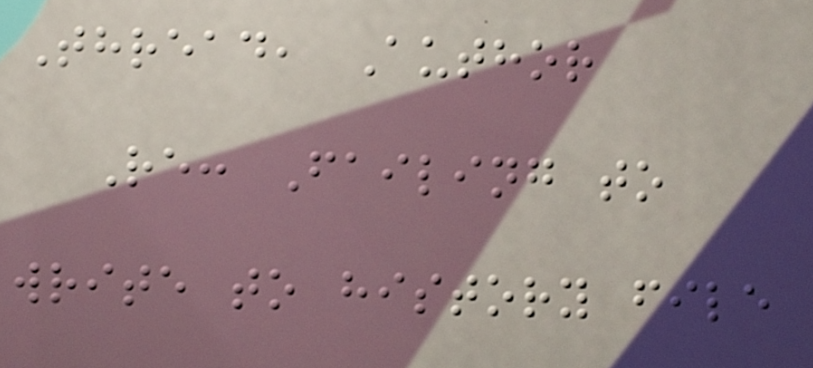Thread, Author
Re: Failing to
write to history file
